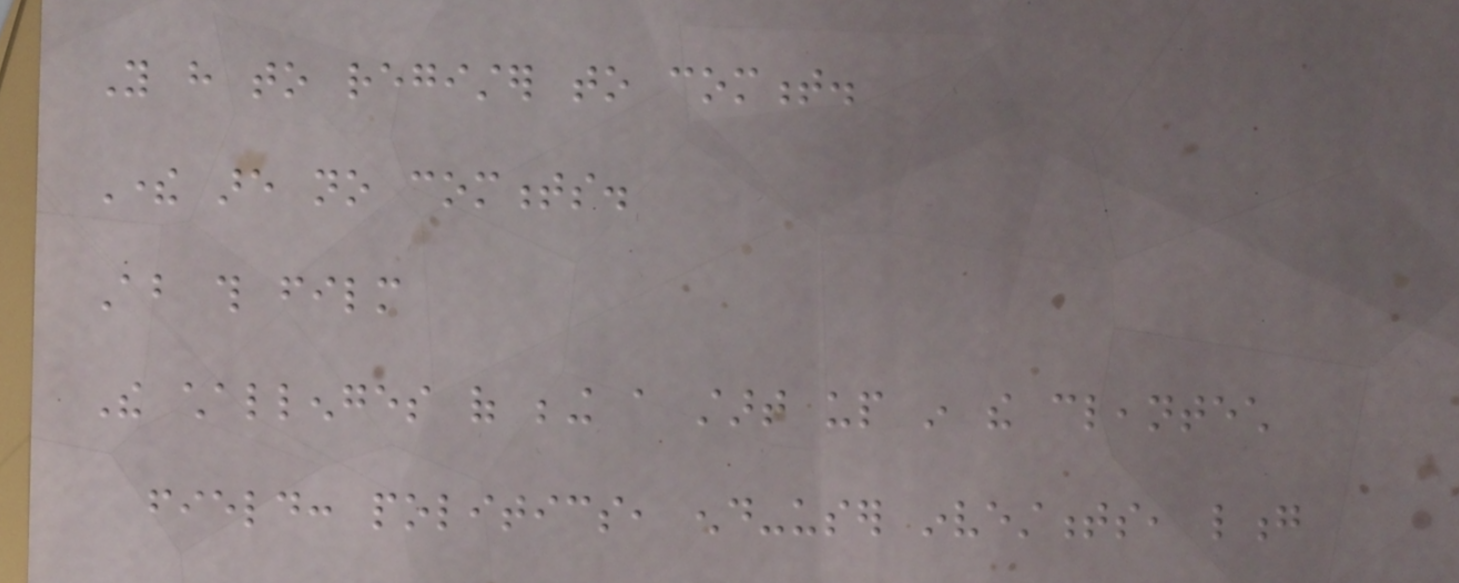You have to register to comment.
There are no comments.
About this film
The challenges of being a start up in the cleantech
field: politics, end-user investments, long
